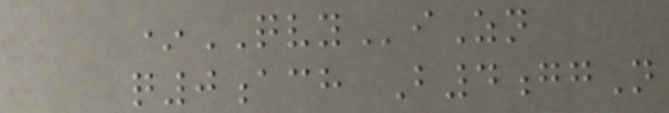*QVYiZn
q0ach B4ggN
